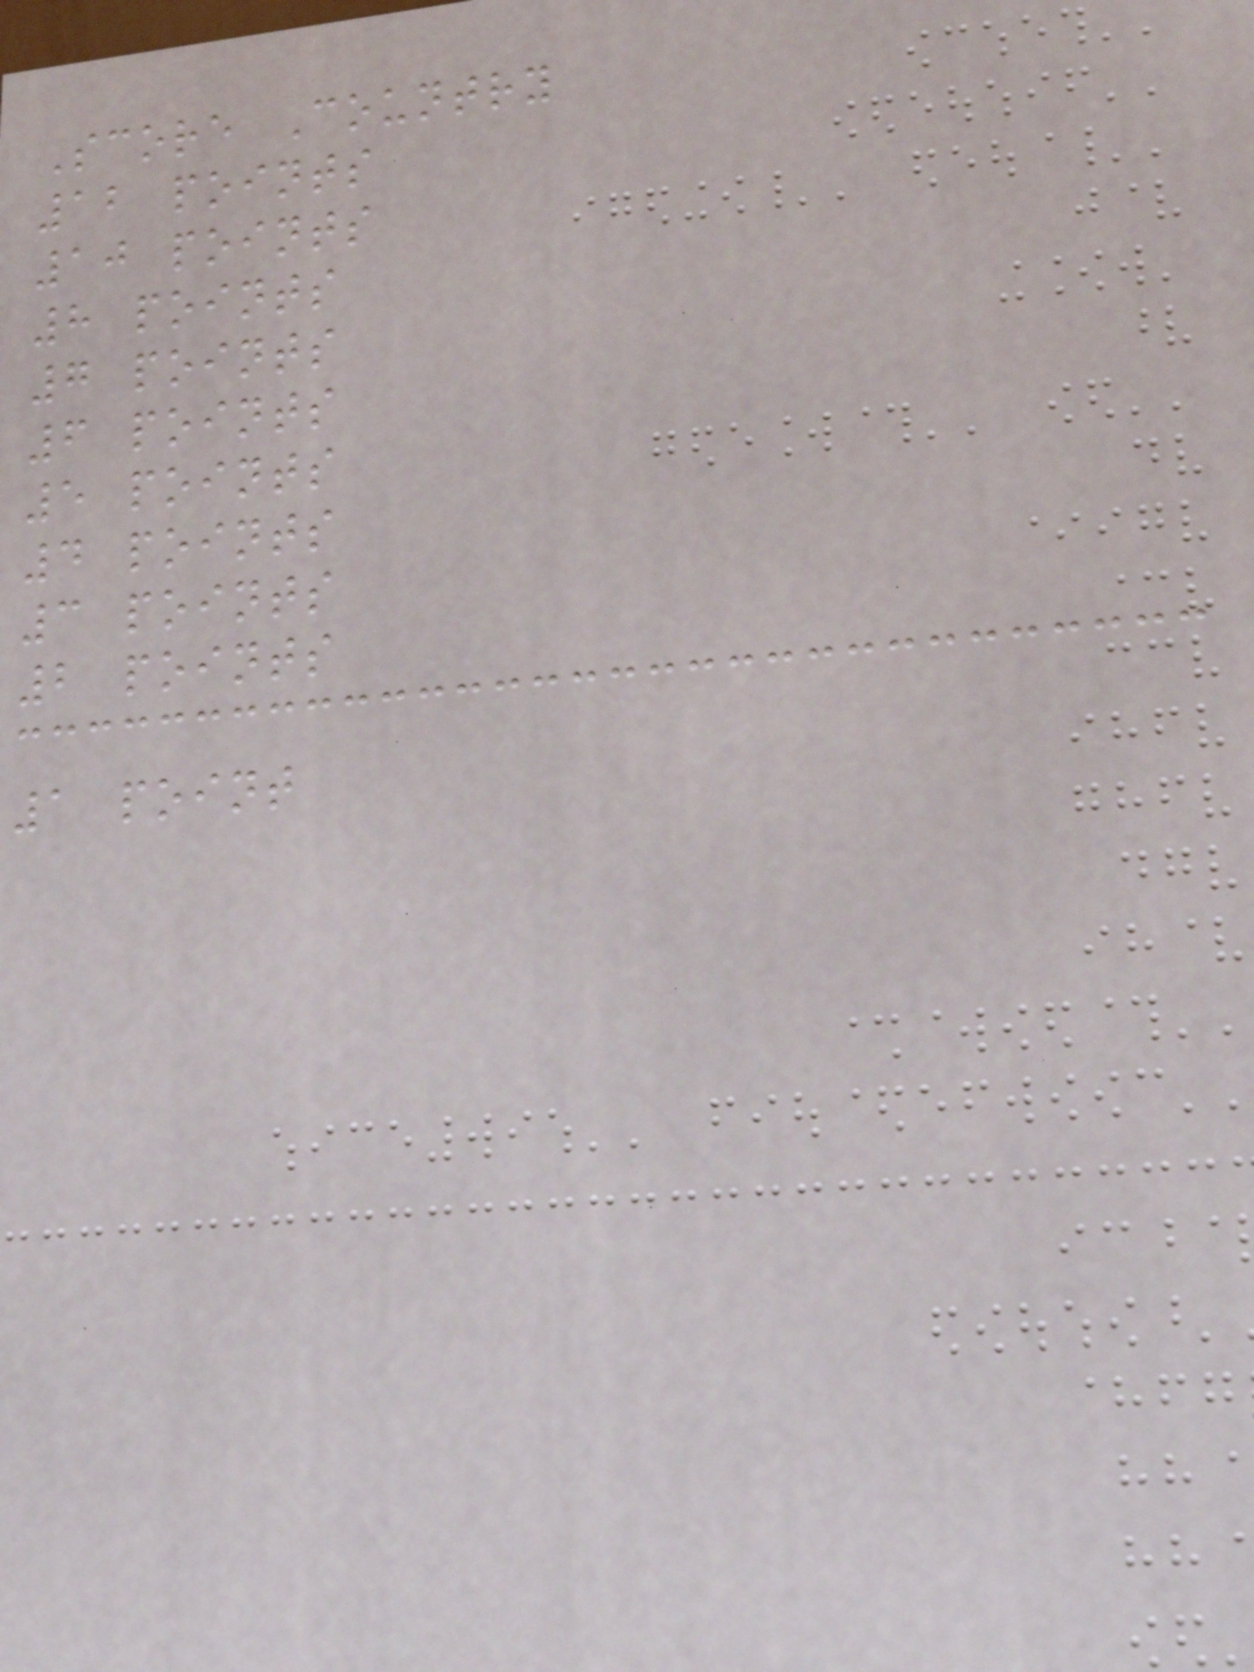Score Country
12 points
10 points
8 points
7 points
6 points
5 points
4 points
3 points
2 points
1 point
